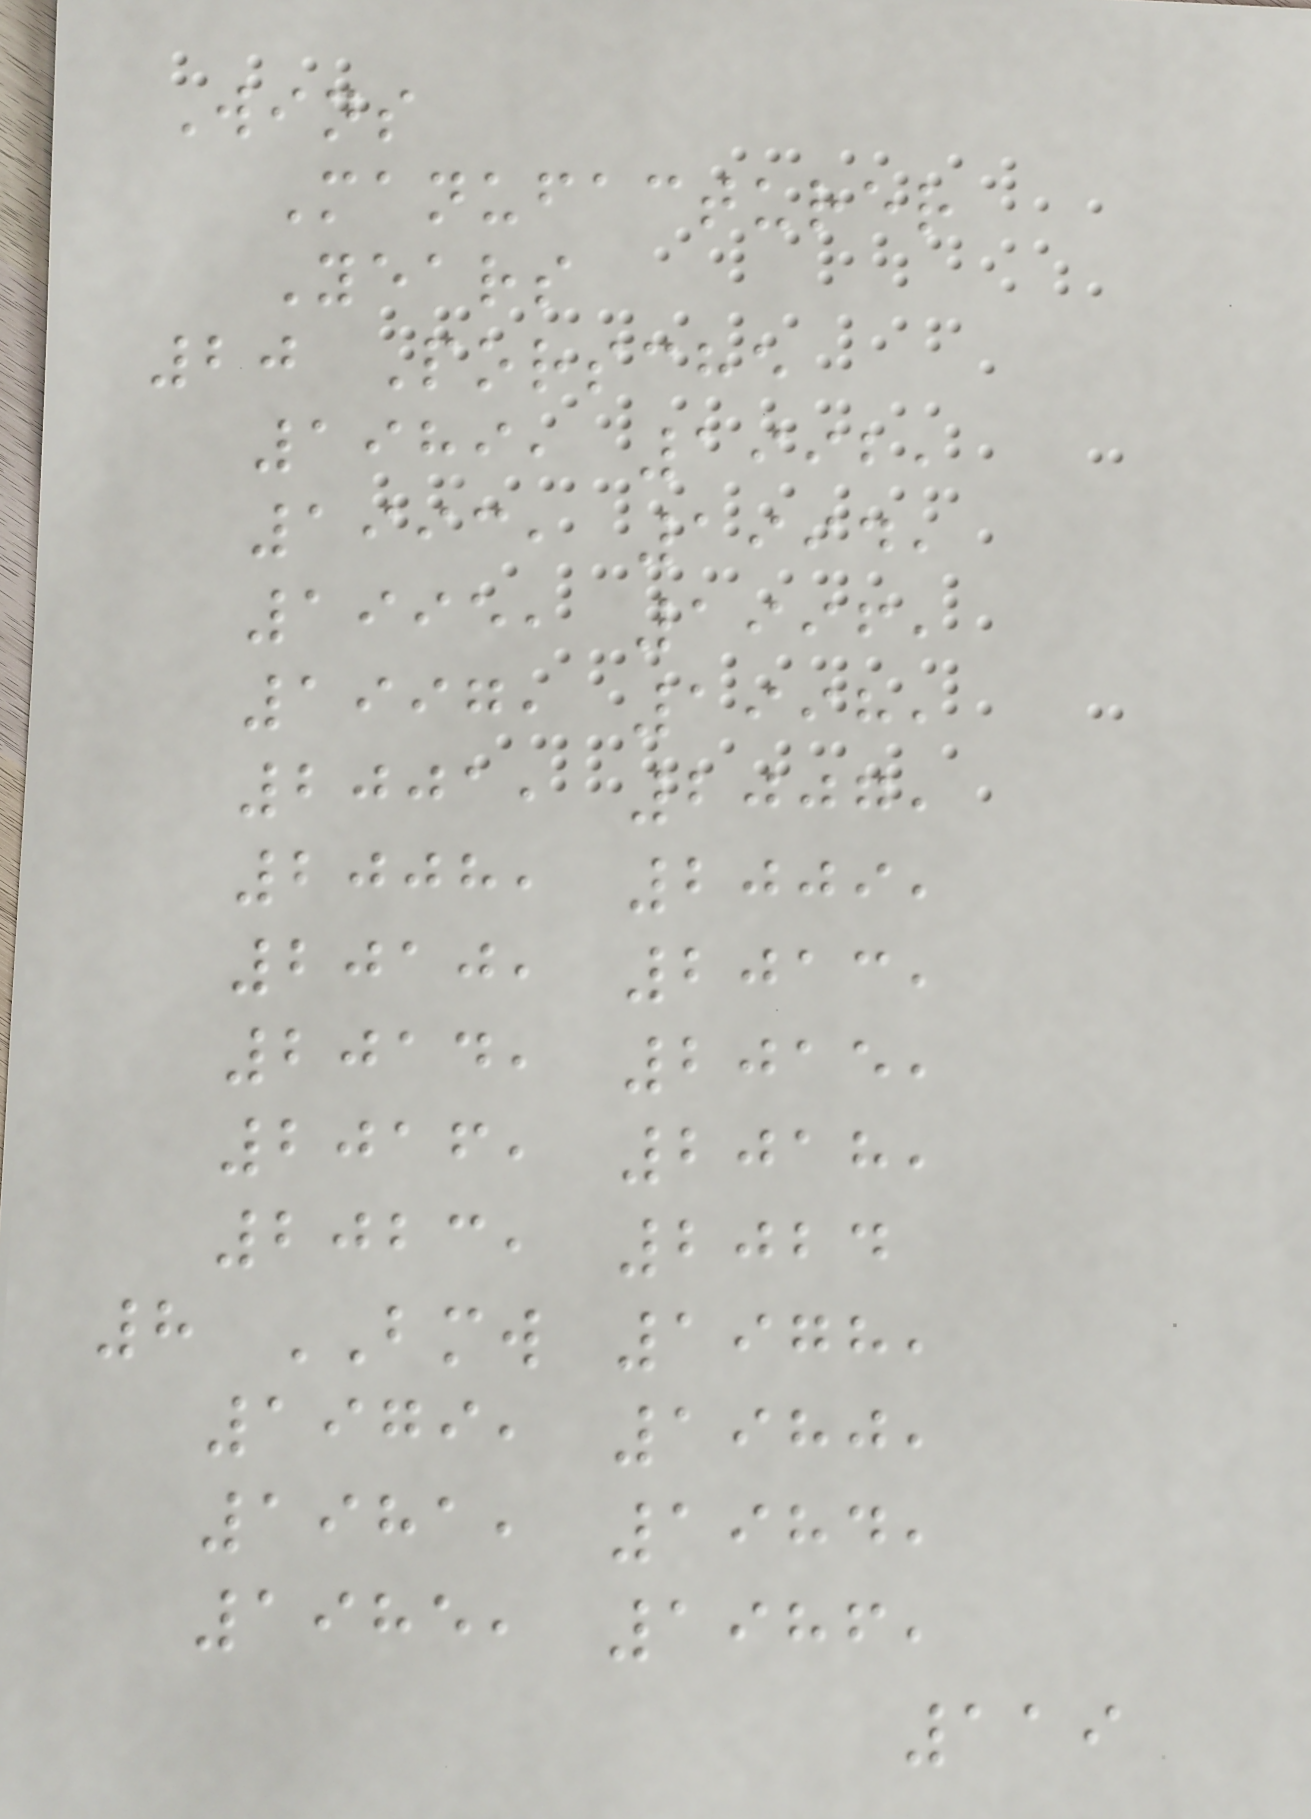Wins
Manufacturer
Years
20 Porsche
1989, 1992,
1993, 1994,
1995, 1996,
1997, 1998,
2001, 2007,
2008, 2009,
2010, 2013,
2014, 2015,
2016, 2018,
2023, 2024
8 BMW 1978,
1979, 1980,
1981, 1984,
1985, 1986,
119
